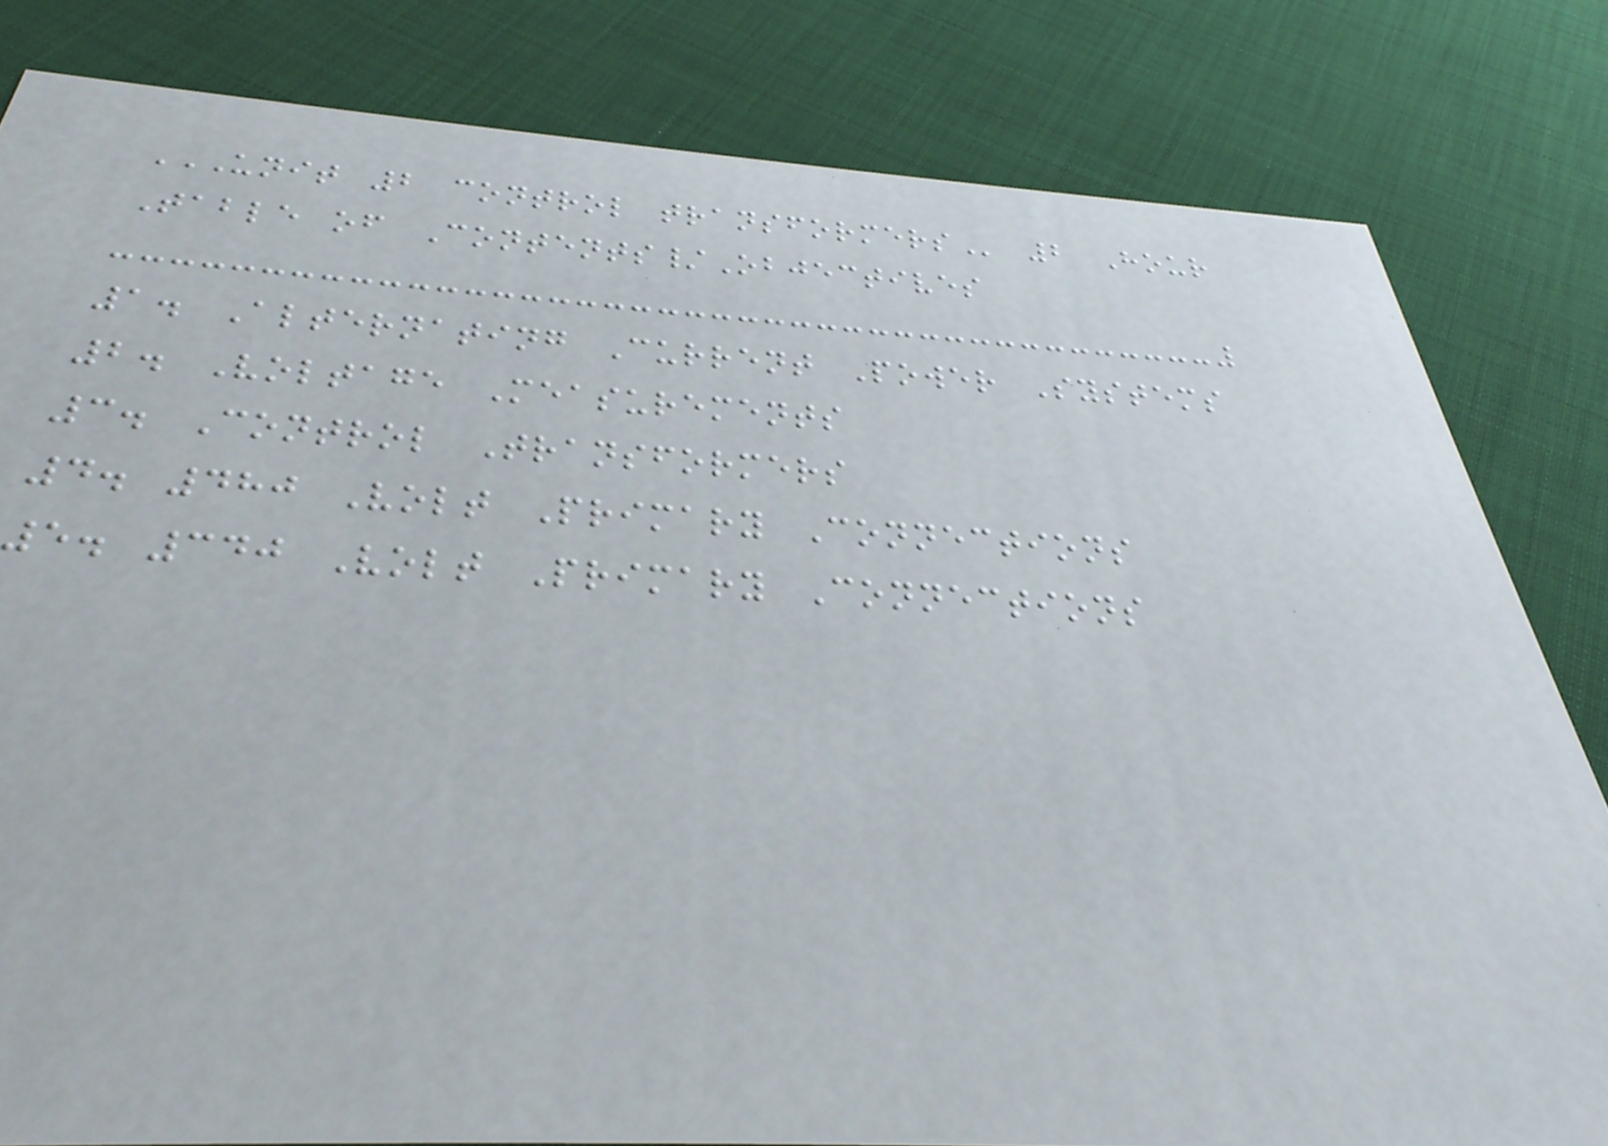UNIT 2 CONTROL TRANSFORMERS 2 Hour
Table of Contents/Objectives
1. Alternating Current Power Systems
2. Voltage Measurements
3. Control Transformers
4. 480 Volt Primary Connections
5. 340 Volt Primary Connections
